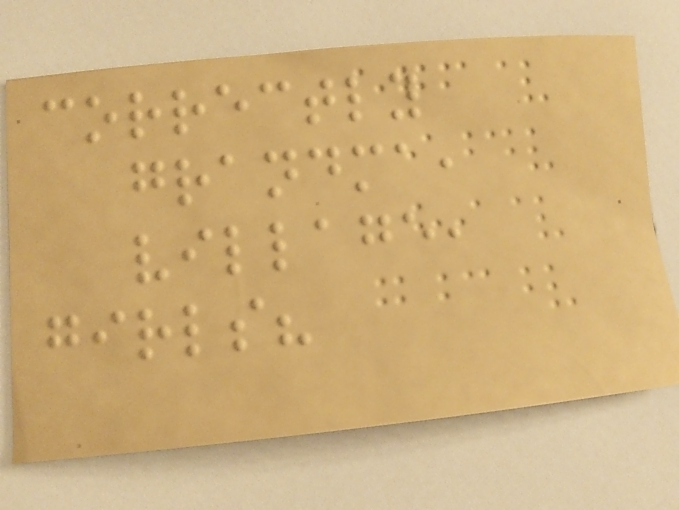correctly
grandma,
village,
girls?
